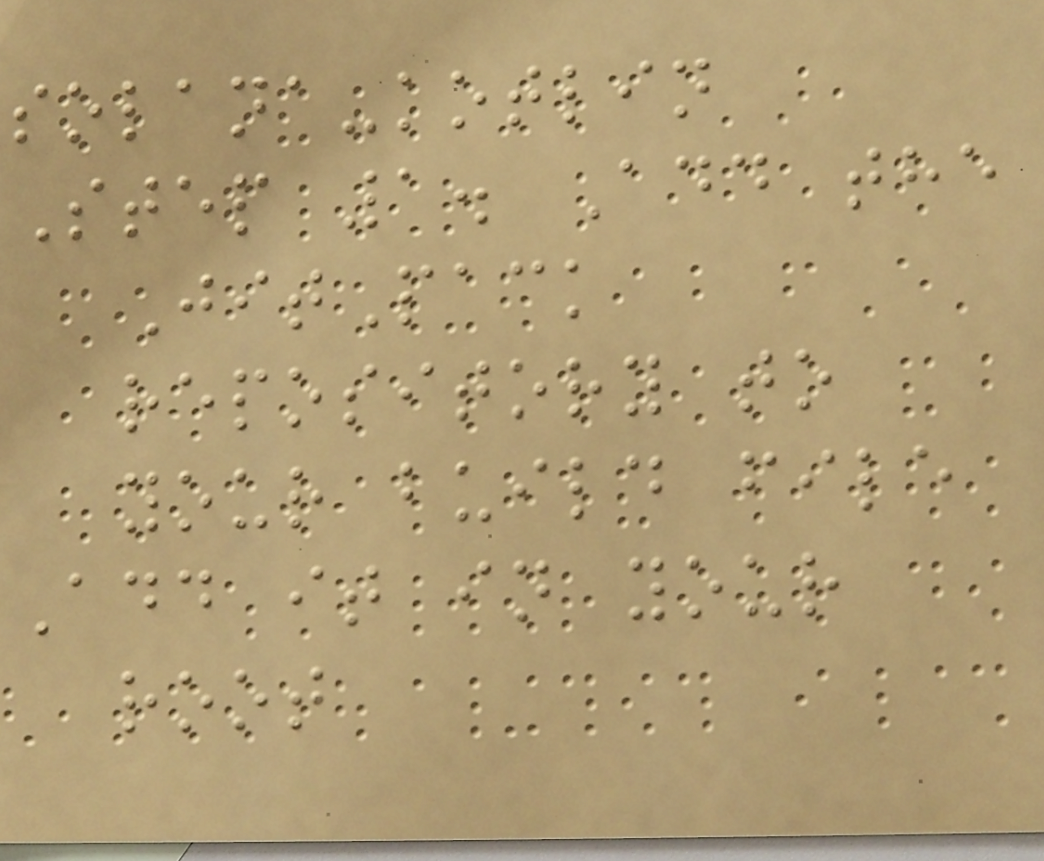solana-kotlin
Step 1. Add the
JitPack
repository to
your build file
Add it in your
root
